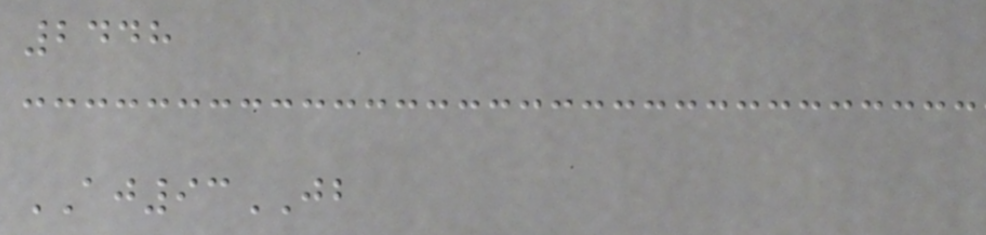2448
AJ93JB
